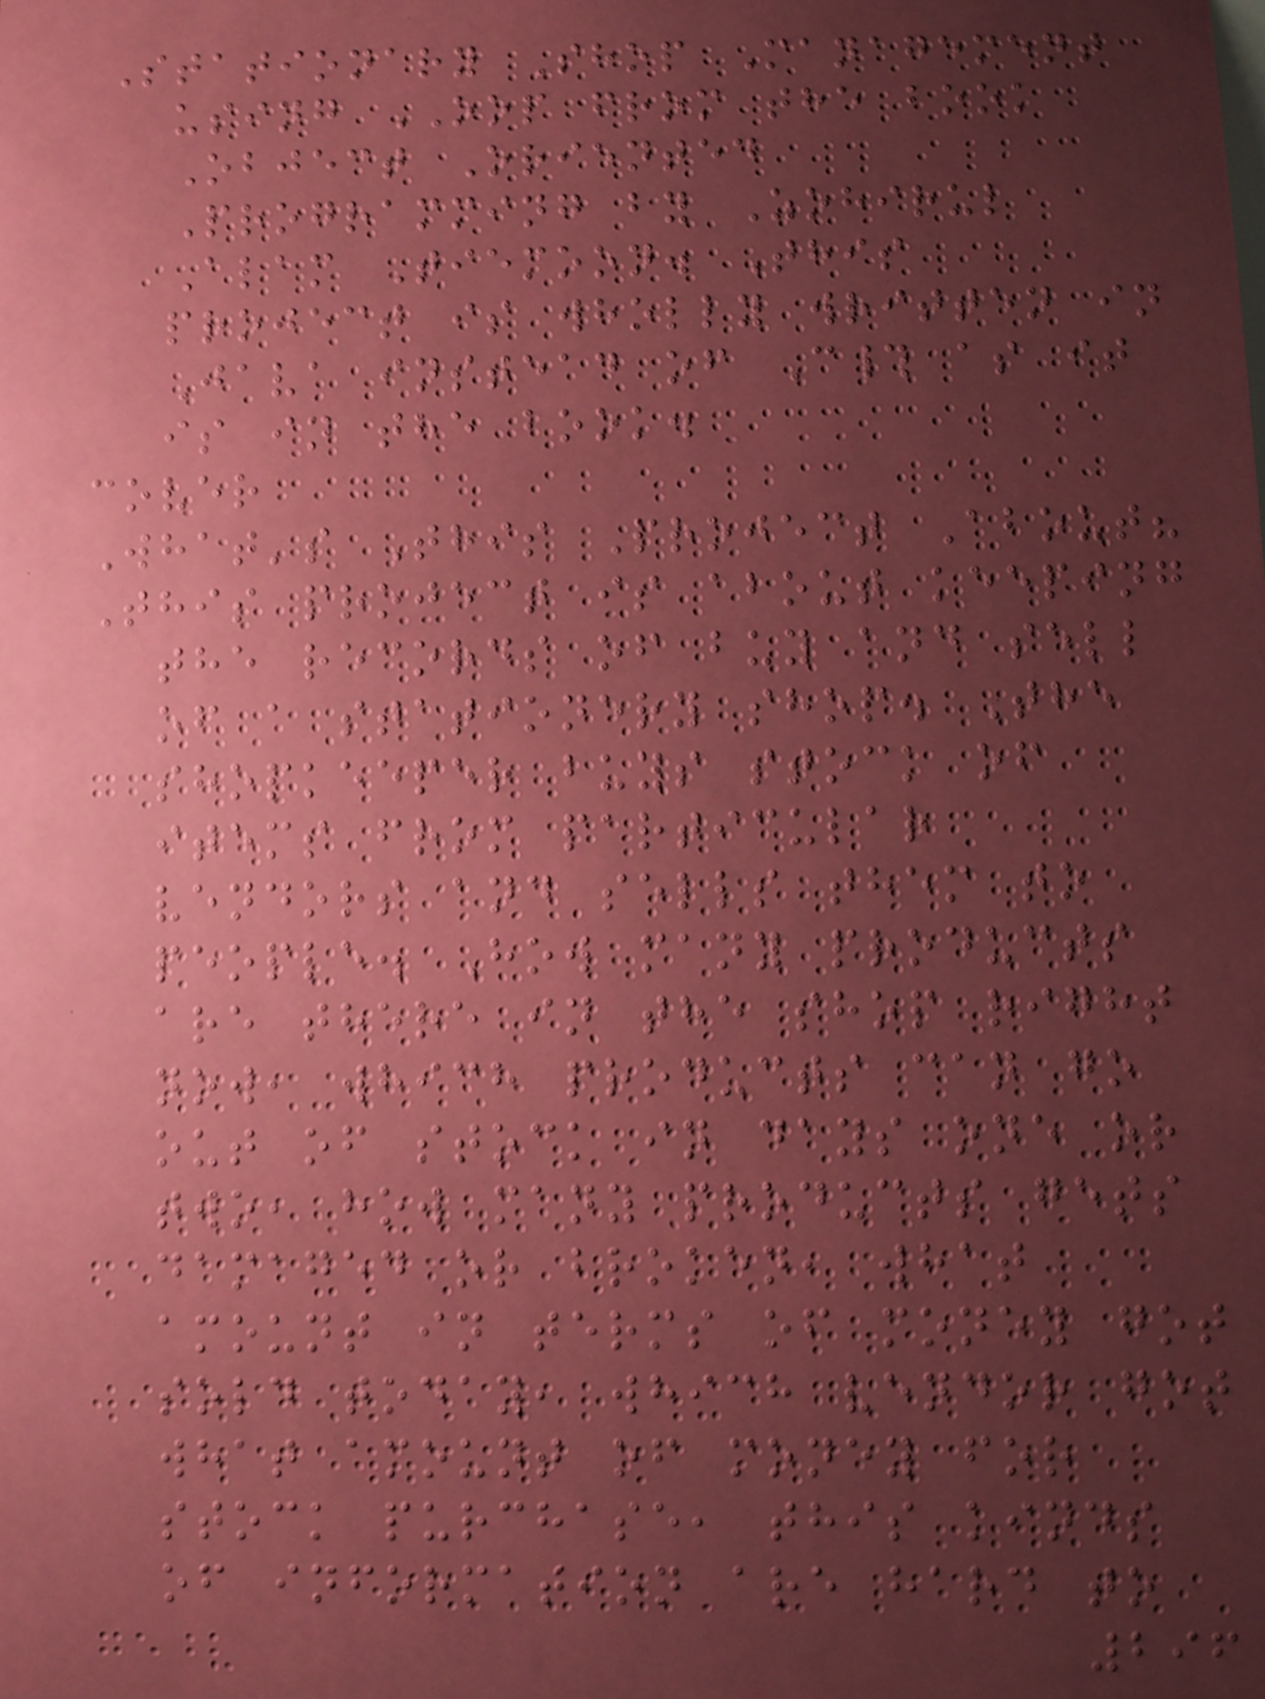Stationary Shop Management
using OOP from the book
Object Oriented
Programming by Zohirul
Alam Tiemoon. This
project is wholly written in
Java instead of C# as it
is in the book.
cover
What's This Project About?
This project is about keeping
the records of buy and sell
of a stationery shop. The
shopkeeper buys stock of
items from particular
vendors and sells them to
people. How many products
are there in the shop right
now, which products can go
out of stock in days one or
two, how many products gets
damaged or broken, what
amount in terms of money got
sold today, which vendor got
what amount of money for
stock purchase, this kinds
of information are hard to
296
